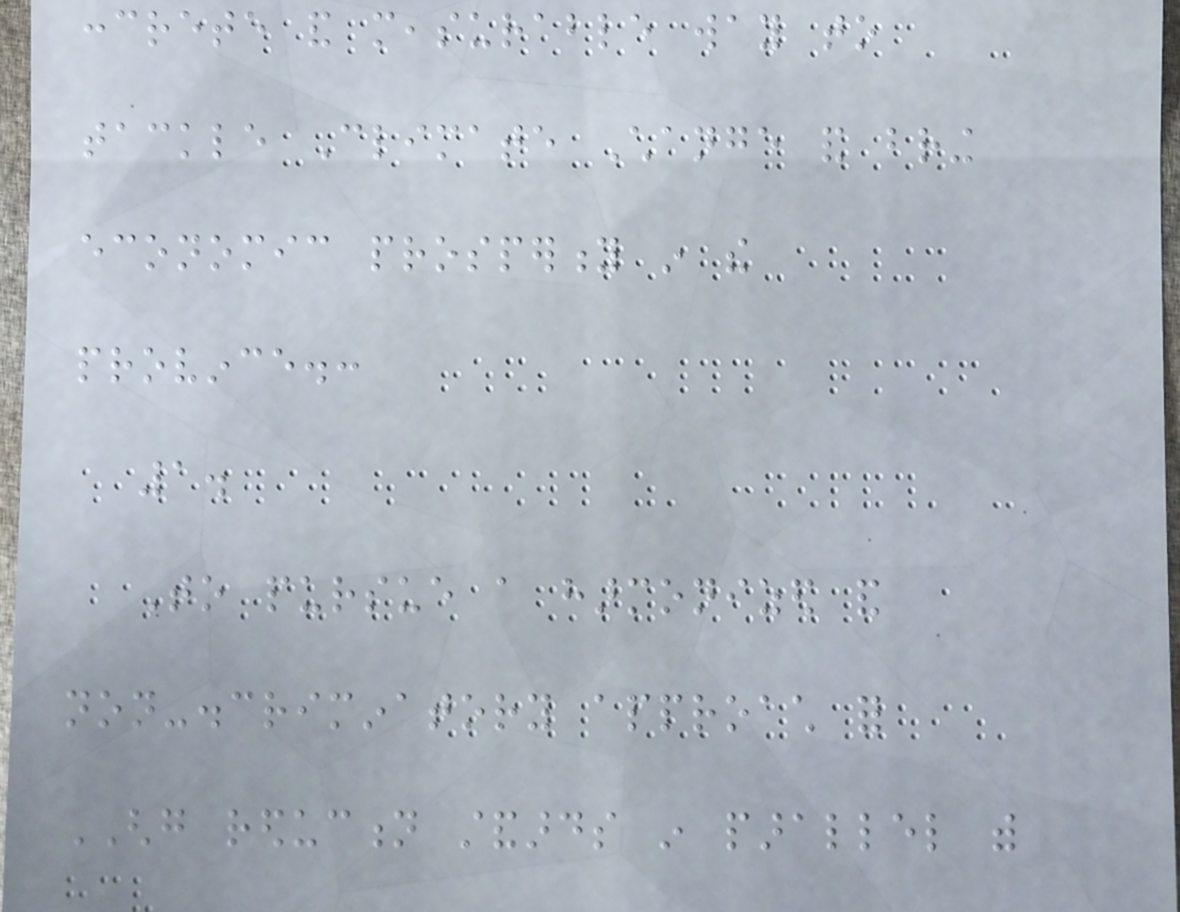concrete and measurable way to
tackle Climate Change and bring
economic prosperity in the
province.:
1.
To pursue a harmonized and
non-discriminatory approach for
GHG reduction standards in parallel with
